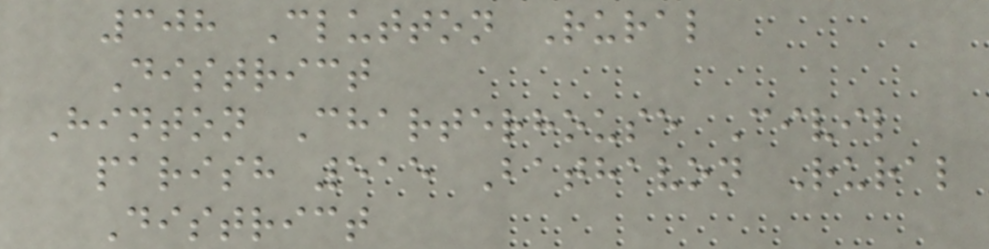308 Clutton Rural
District
Hinton Charterhouse Civil
parish 515 Bathavon Rural
District
